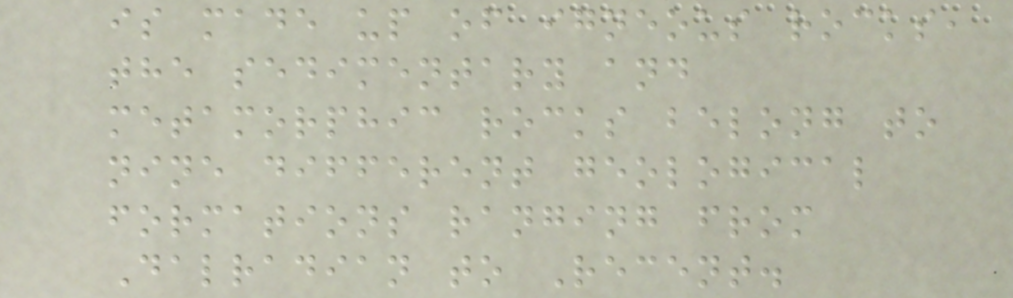is made up of igneous rocks,
the sedimentary and
metamorphic rocks belong to
nine different geological
formations ranging from
Dalradian to Recent.
